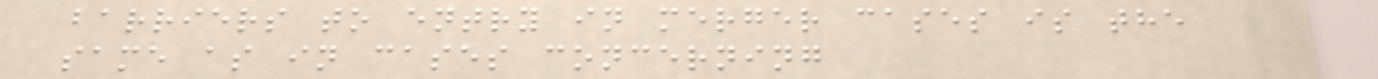barriers to entry in merger cases is the
same as in cases concerning
